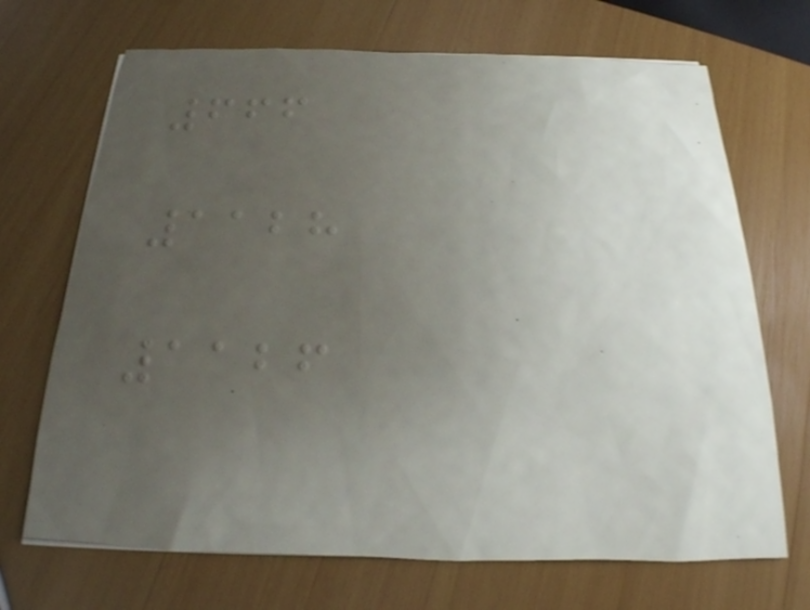666
1128
1126
